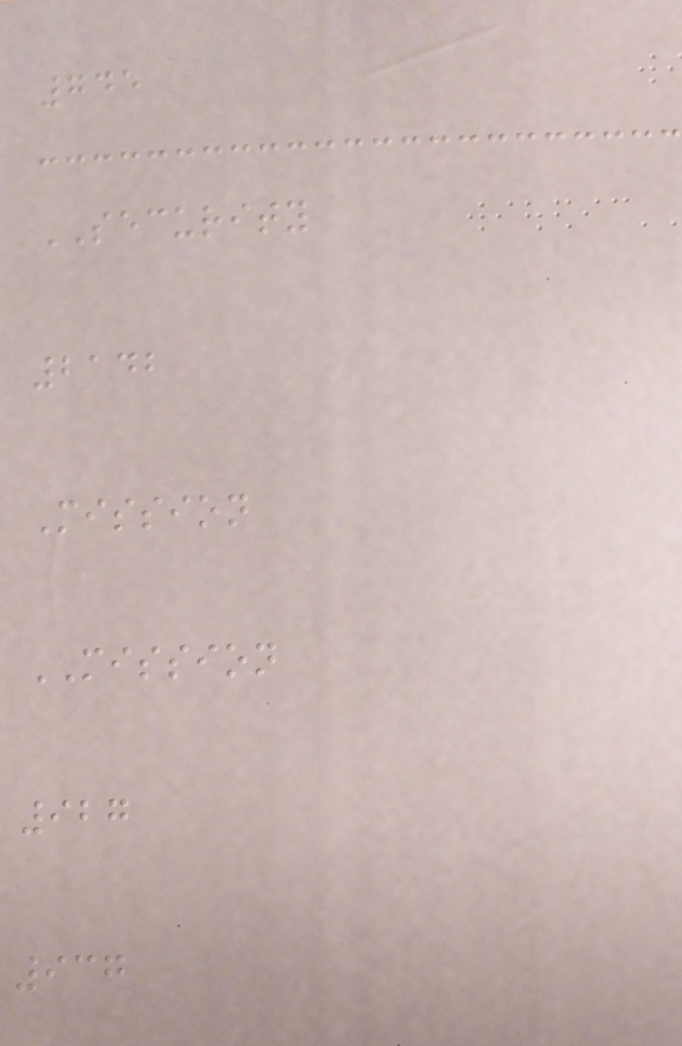745
SECURITY
2142
Mission
MISSION
927
937
